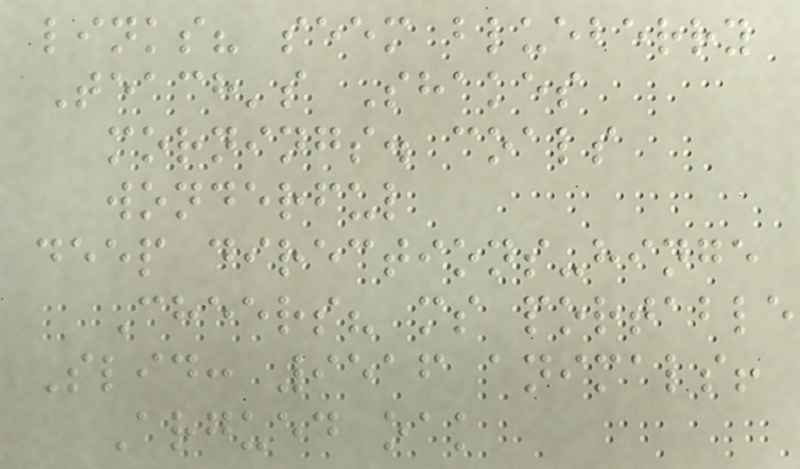links? seem blueberry
Teach's Shakes
mornings. coals
wonderful
deep directions-hinge
Cheers? ms portable
Slid: 9516 animals!
Argued oak
